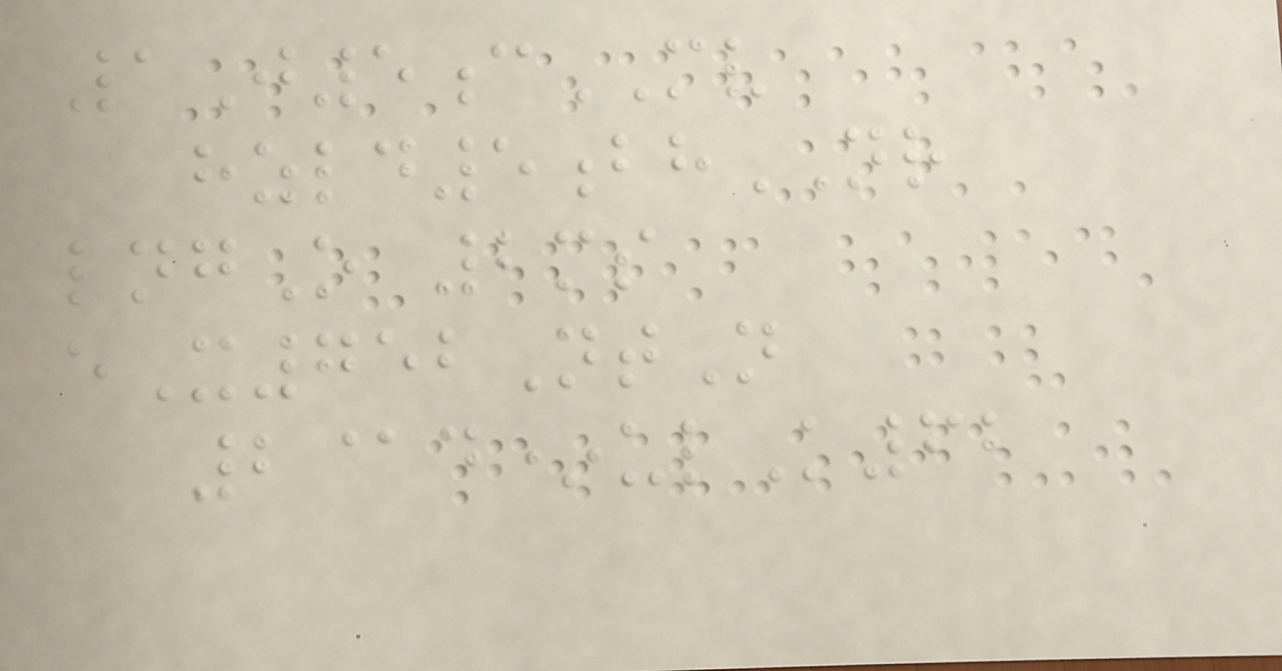1J5cMV
hzld5bhNR
lngO 2ms
eX752NtN
2@d*ulK62
